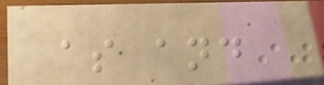as and
